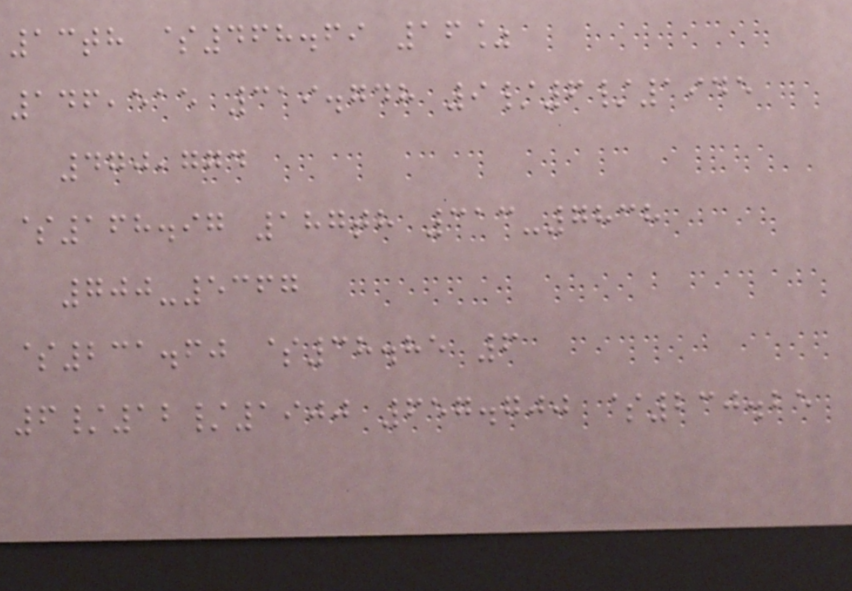13th $468.69 16%
146,515 319.748 9/6/1945
470,774
$168.97 187th 313-7838
700-5367
$231.60 $38.85 6
6/12/1900 657.700 $230.25
